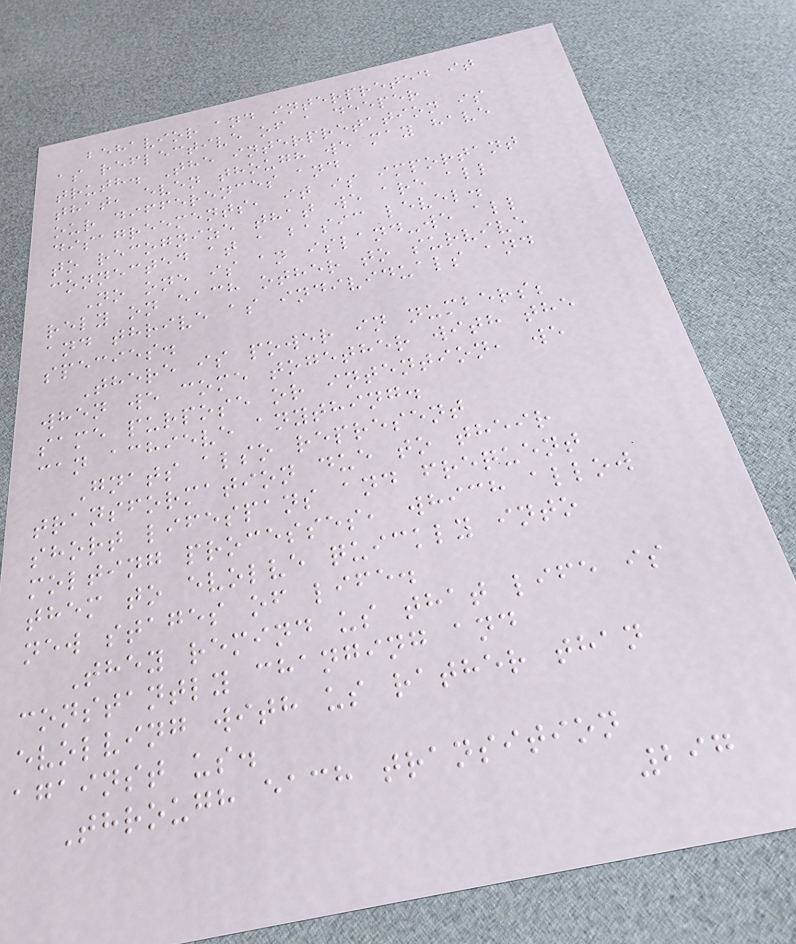behavior and interpreted it
as reflective of a deeper
truth. The interpretation is
that, even though we may have
our differences and
disagreements, it is important
to recognize that we are all
connected at a basic level.
No one is an island-we all
rely on each other to survive
and thrive as individuals and
species.
There is power in numbers;
when we come together with the
same purpose or intention, we
can achieve anything.
Gnats also represent
transformation due to their
short lifespans and frequent
molting processes, which allow
them to evolve quickly into
new stages of life.
They remind us that life is
constantly changing and
evolving with us rather than
against us.
Through each transition
297
